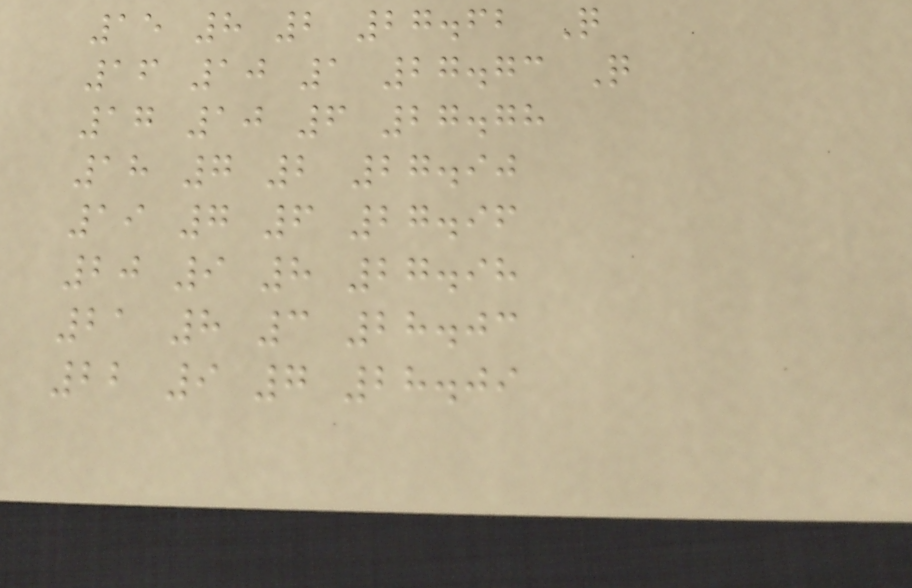15 8 2 27.62 Q
16 10 1 27.73 Q
17 10 6 27.78
18 7 2 27.90
19 7 6 27.96
20 9 8 27.98
21 8 3 28.03
22 9 7 28.09
